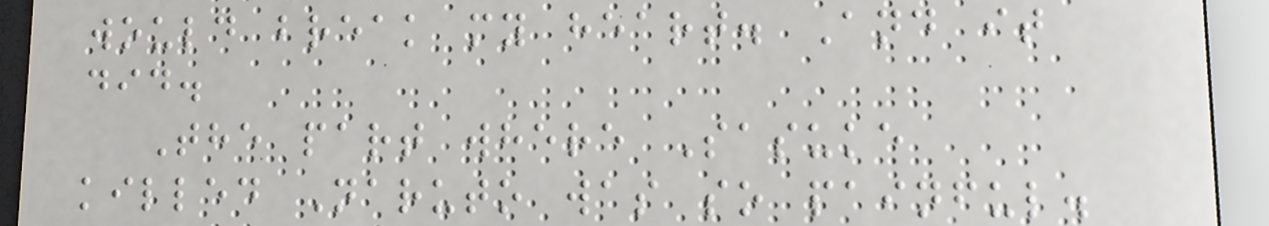would break my heart. And it
did.
The part where Sasuke
killed Naruto was so painful.
